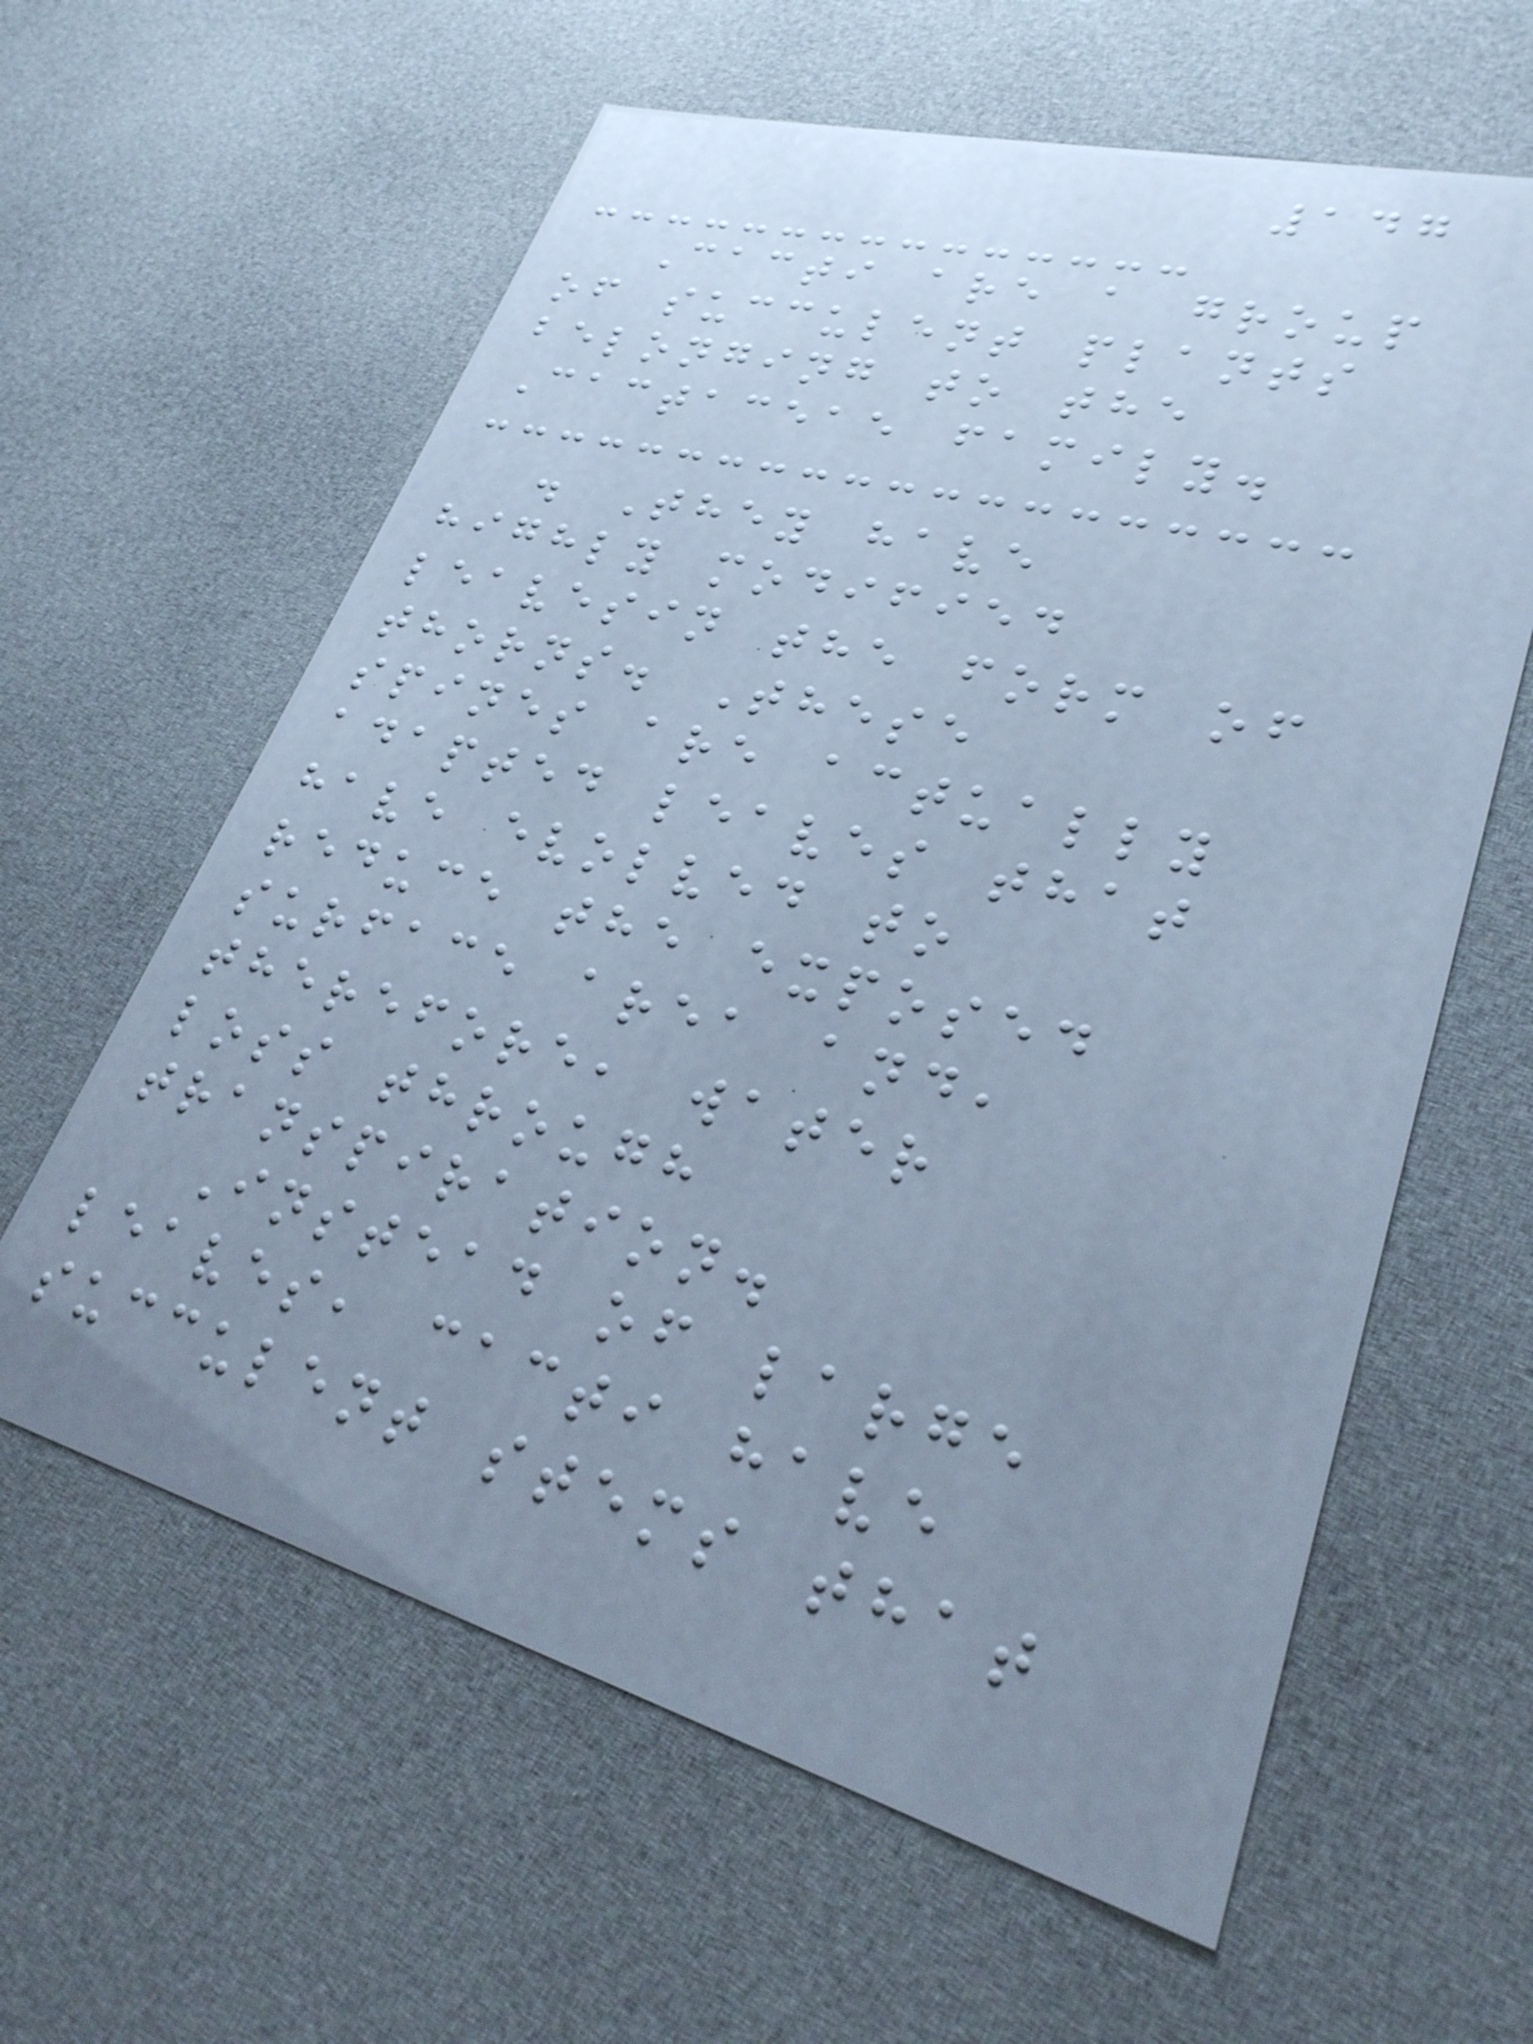147
Cacti are a group
of succulent plants
belonging to the
Cactaceae family.
. They have
highly modified
leavesin the form of
thorns. These
spines are actually
adapted leaves that
have evolved to
reduce the exposed
surface area and,
therefore, water
loss through
transpiration.
Instead of large
leaves, cacti have
succulent stems that
